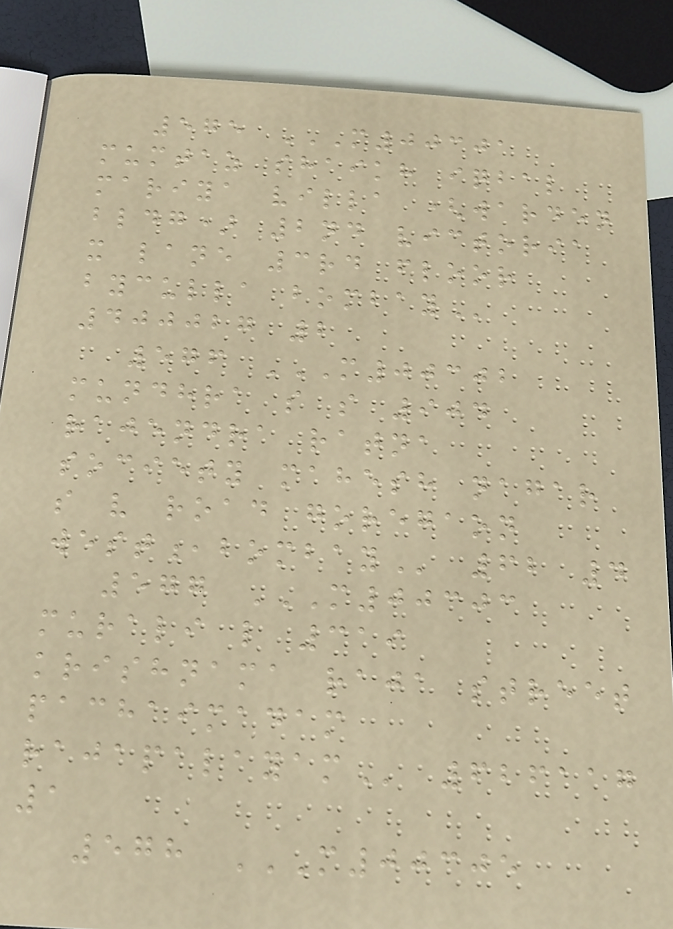575 M00301
MUMTAZ SHAIKH IQBAL
MARIYA VILLA (WARDEN
BLDG) 2ND VICTORIA
X LANE 3RD FLOOR
BYCULLA BOMBAY
400027 2
576 M00302
MUNDHRA S S 904
RAJENDRA RATNA
SOCIETY MAHESH NAGAR
S V ROAD GOREGAON
WEST,BOMBAY 62 4
577 M00303
MURALI L 319
KRISHNAMA RAJA STREET
PACHAIMADAM
RAJAPALAYAM 626117
1
578 M00305
